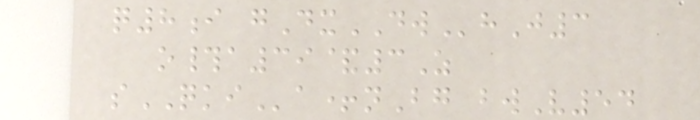q8i gDxDWhJ3
o#a39&3Z
sQKIa+nBg bwV54
